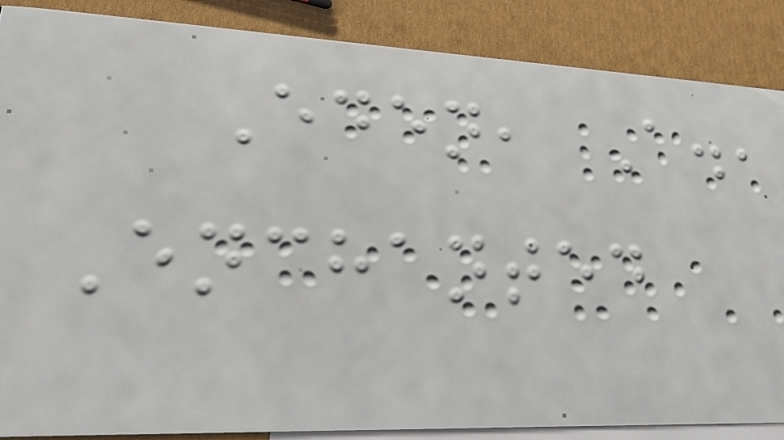Eden, A.,
Enchanted
